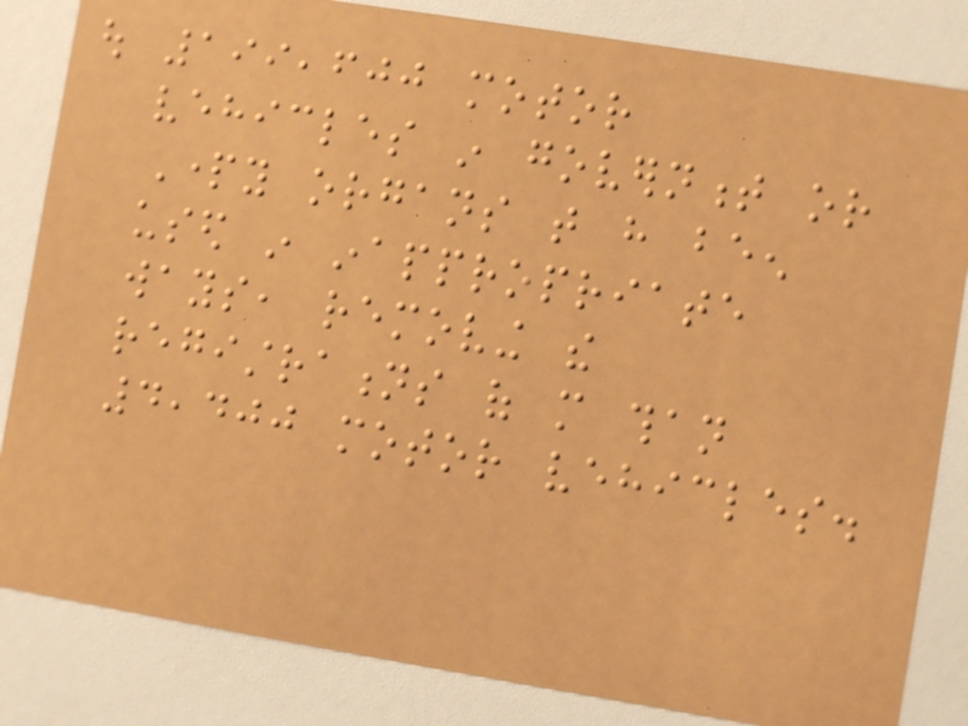out 199,600 motor
vehicles in government or
Party organs that have been
used in inappropriate
ways, removing the
registrations of more than
4,400 motor vehicles.
